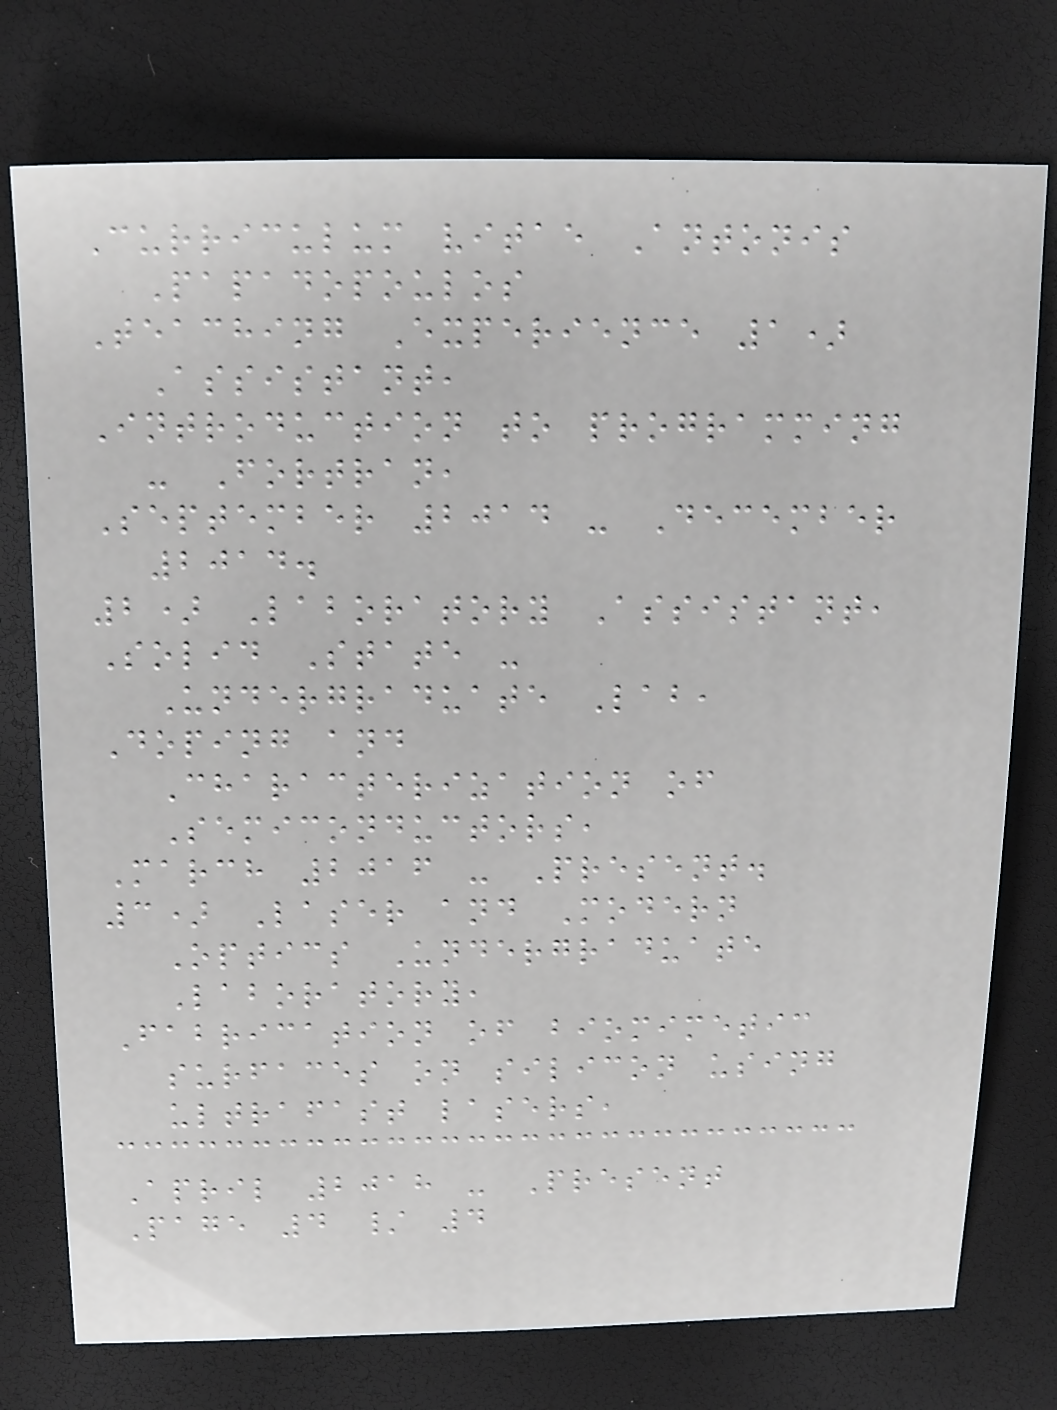Curriculum vitae Antonis
Papadopoulos
Teaching Experience 1)
Assistant,
Introduction to programming
- Fortran,
September 2014 - December
2014.
2) Laboratory Assistant,
Solid State -
Undergraduate Lab,
Doping and
Characterization of
Semiconductors,
March 2016 - Present.
3) Laser and Modern
Optics Undergraduate
Laboratory,
Fabrication of biomimetic
surfaces on silicon using
ultrafast lasers,
April 2018 - Present
Page 4 / 4
